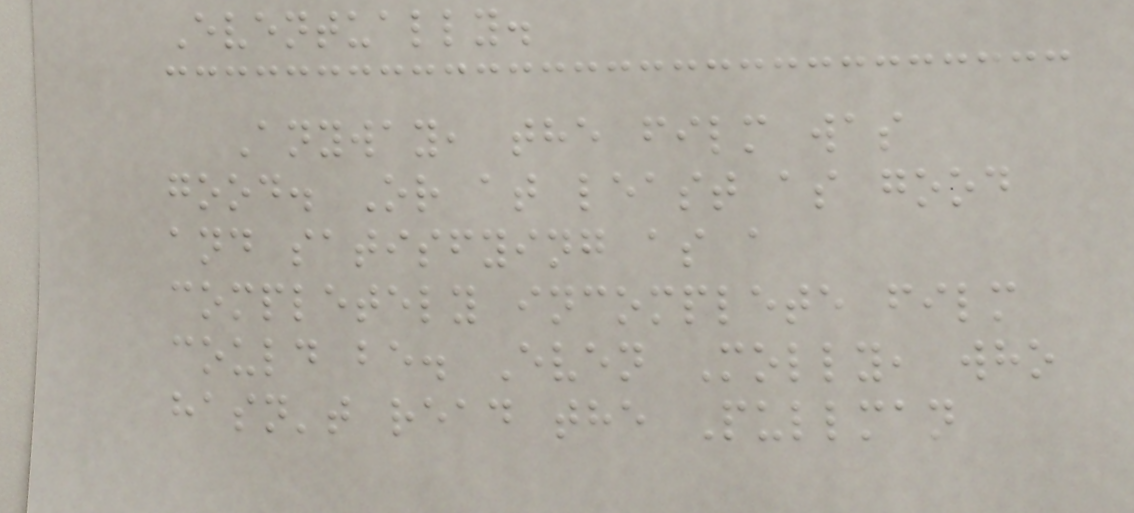Eventually.
Anyway, the film was
good. Or at least as good
and satisfying as a
completely incomplete film
could be. Even Molly, who
hasn't read the Pullman
